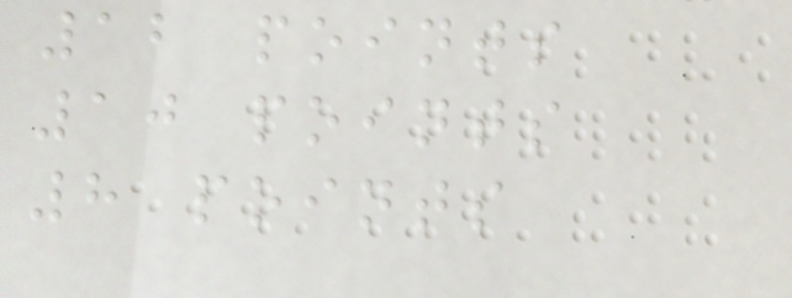12 points
10 points
8 points
